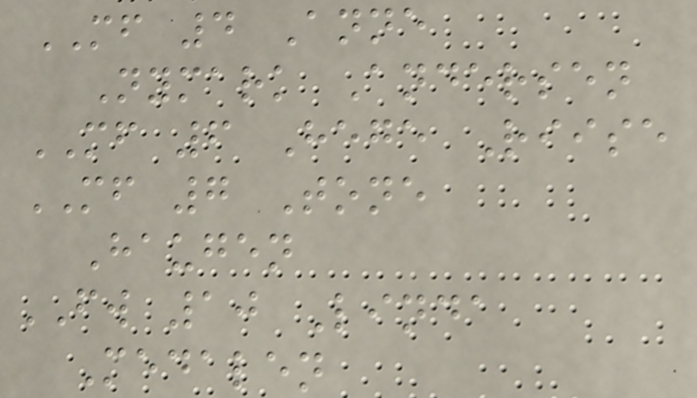MF 4 Anne
Nymark Andersen
MF 6 Hege Riise
MF 7 Tone
Haugen
FW 10 Linda
Medalen
